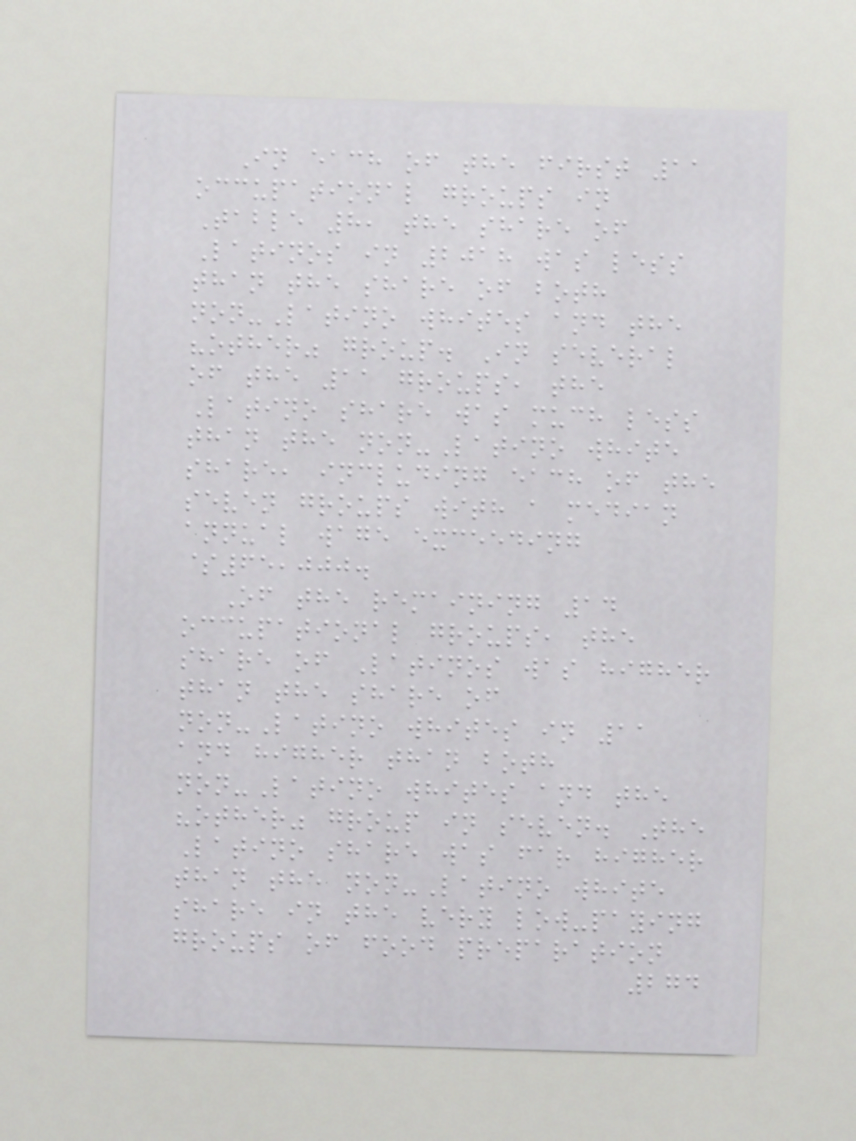In each of the first 11
occupational groups in
Table 8, the share of
Latinos in 2018 was less
than the share of both
non-Latino whites and the
"other" group. In several
of the 11 groups, the
Latino share was much less
than the non-Latino white
share, including each of the
seven groups with a median
annual wage exceeding
$65,000.
Of the remaining 14
occupational groups, the
share of Latinos was higher
than the share of
non-Latino whites in 11
and higher than both
non-Latino whites and the
"other" group in seven. The
Latino share was far higher
than the non-Latino white
share in the very low-paying
groups of food preparation
274
